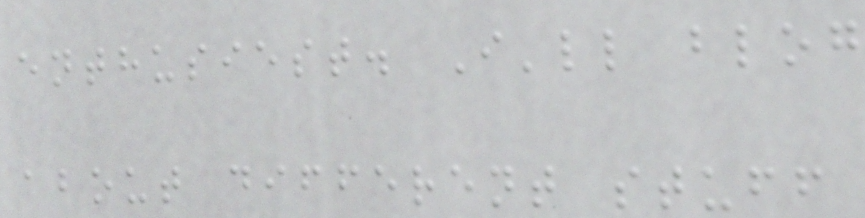enthusiest. I'll blog
about different stuff
